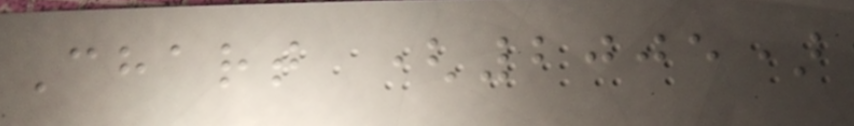Chart (2005)
